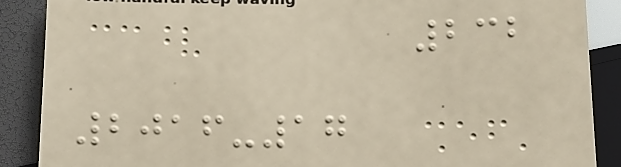232
2016-17
